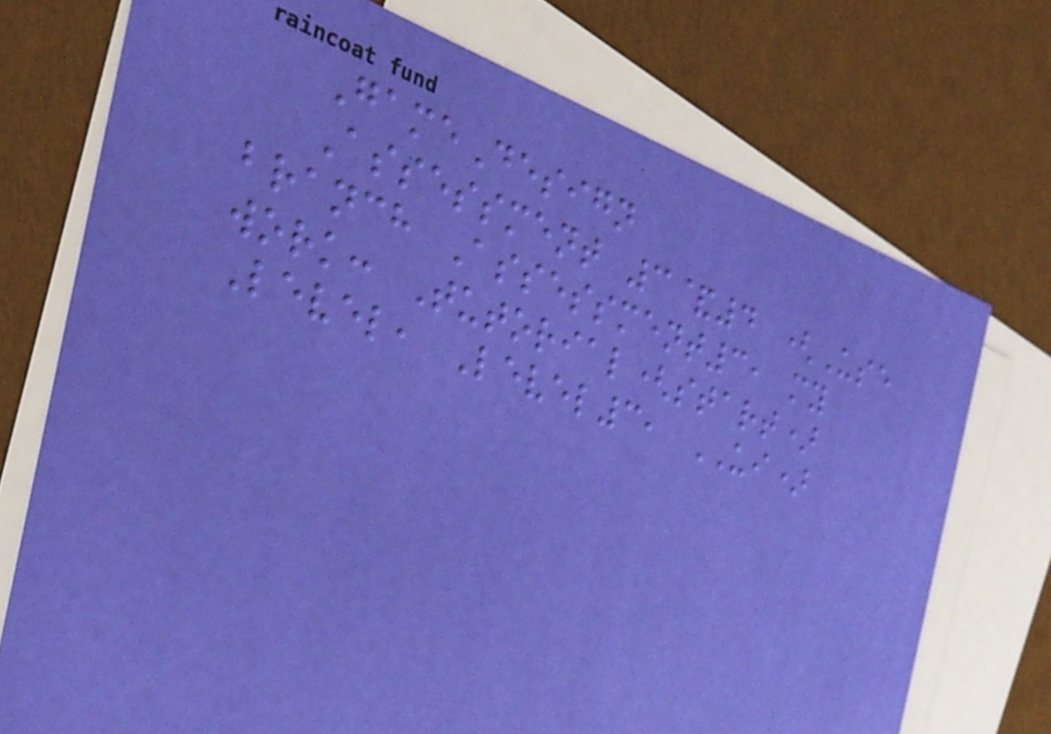GameDesign
Assessment 3&4 (Use
branch Assessment3, my
work: Tutorial(start)
Level, Level3, UI)
